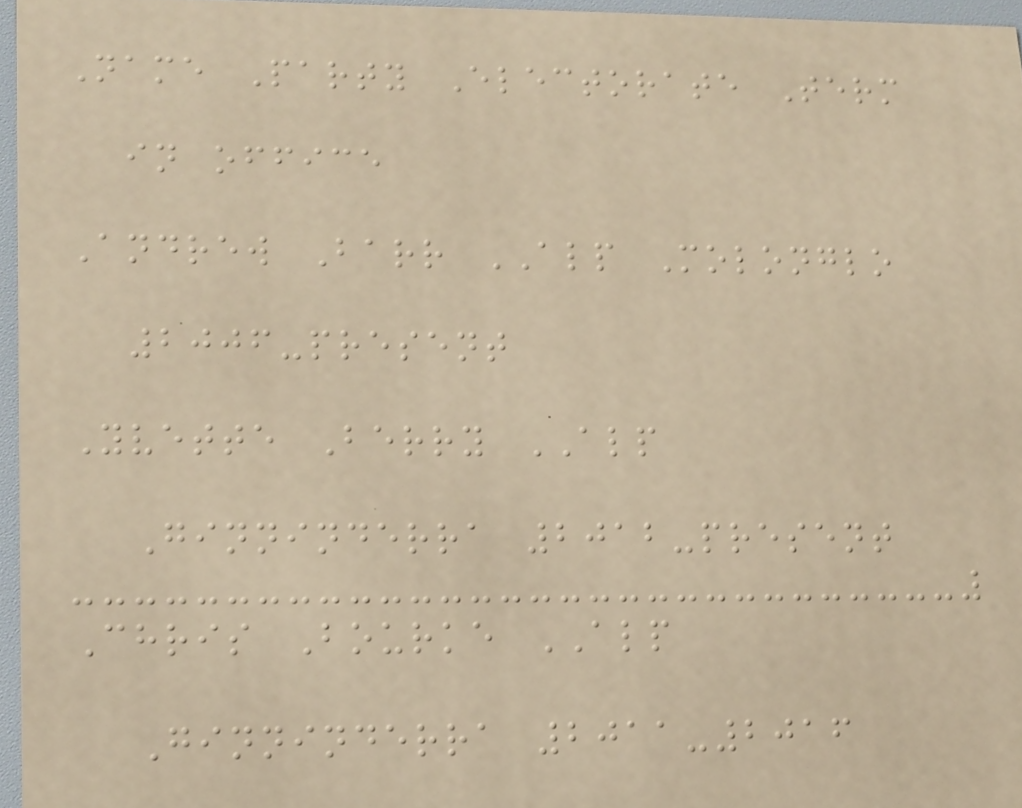Name Party Electorate Term
in office
Andrew Barr ALP Molonglo
2006-present
Yvette Berry ALP
Ginninderra 2012-present
Chris Bourke ALP
Ginninderra 2011-2016
